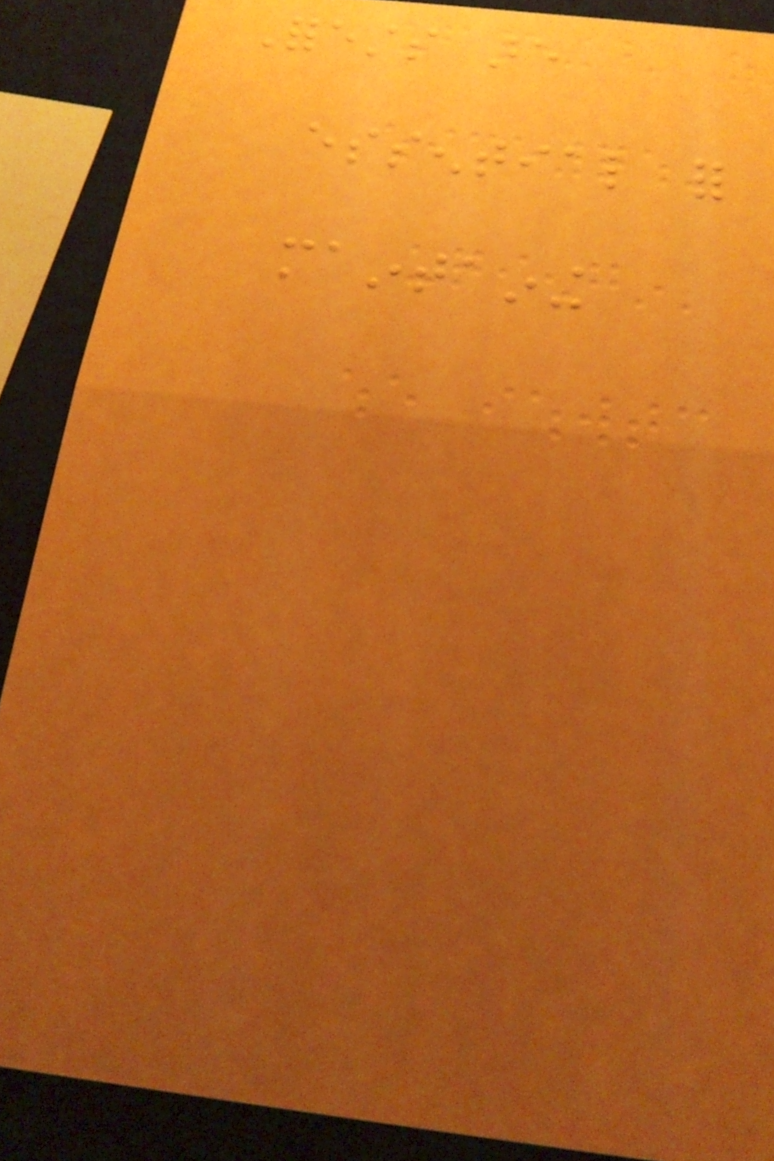Forests are
essential for
maintaining
